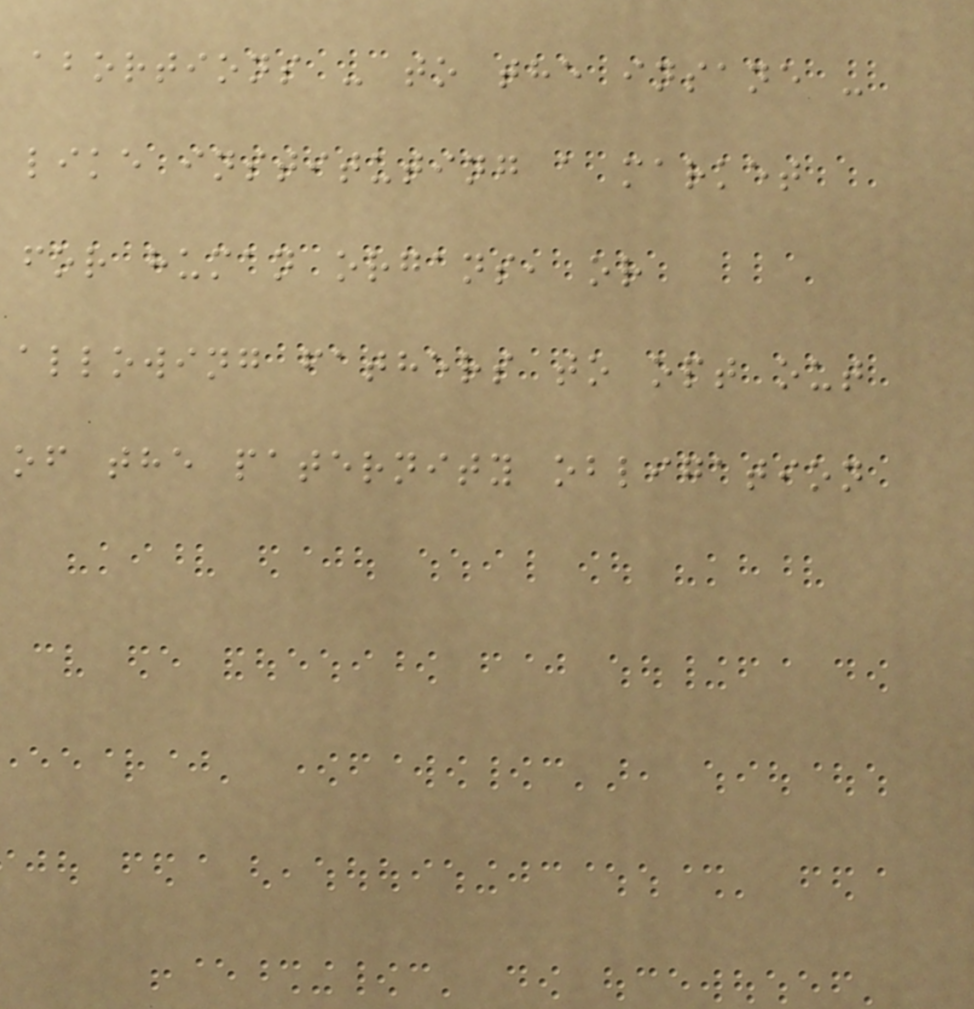abortions - to the insane -
like instituting a market
for human organs, or
allowing fathers to opt out
of the paternity obligation
